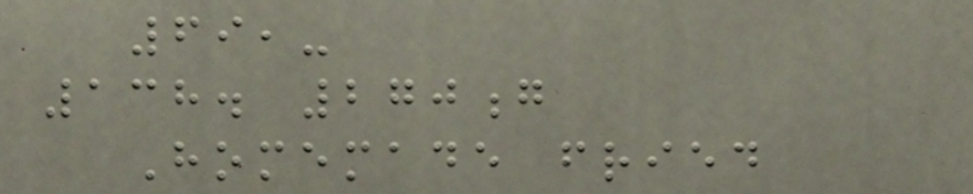69,-
138. 270g
Homemade fried
